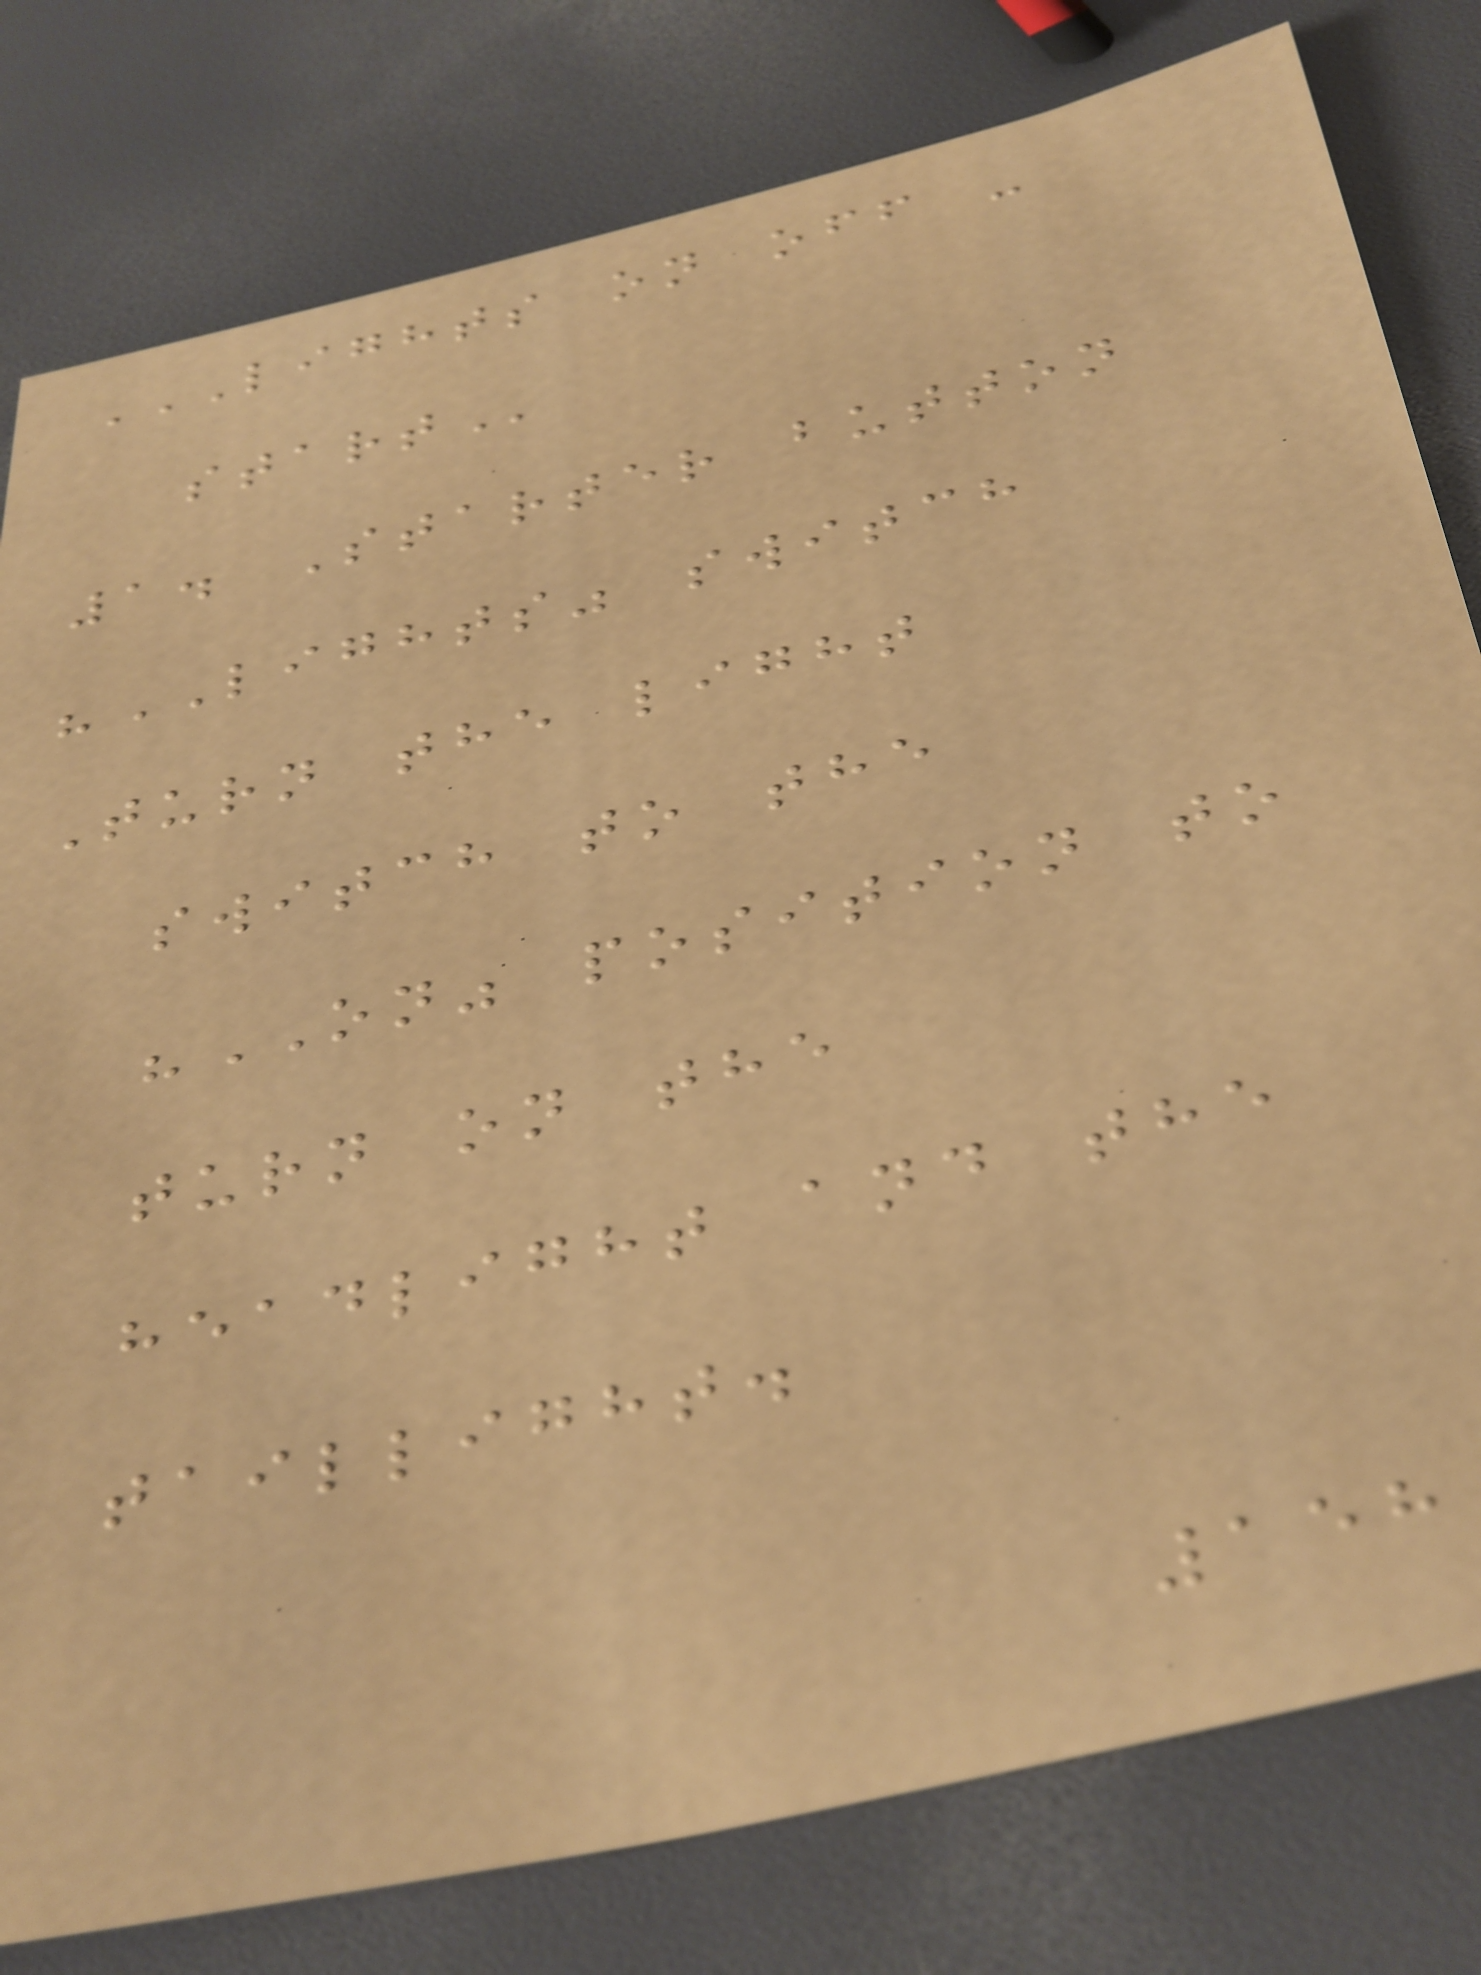LIGHTS ON OFF -
START
1. Starter button
"LIGHTS" switch
Turn the light
switch to the
"ON" position to
turn on the
headlight and the
taillight.
158
